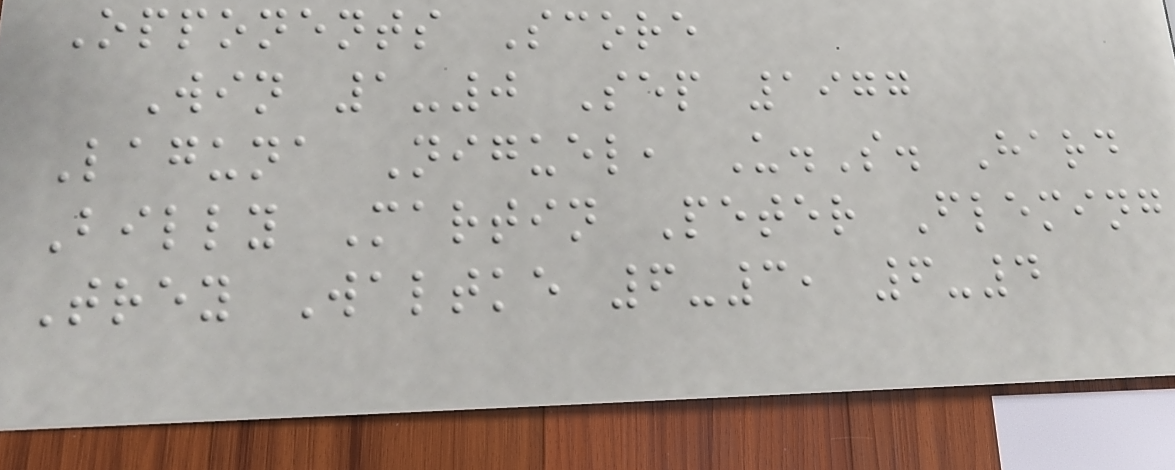Opponents Score
Win 1-0 Sep 1977
Laguna Niguel, U.S. Hard
Billy Martin Peter Fleming
Trey Waltke 6-3, 6-4
